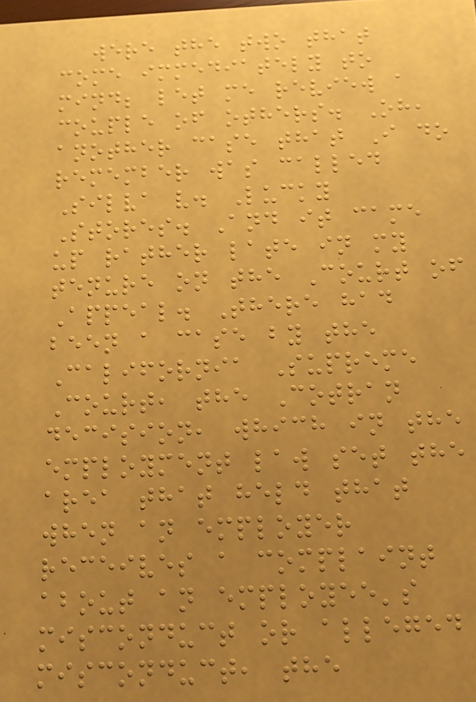were the two that
come immediately to
mind; let me review a
couple of others. Oh,
another case that I do
remember was called
Silva v. Lucky
Stores. And it came
up rather late in my
tenure on the Court of
Appeal. There had
been a case by the
California Supreme
Court, the Cotran
decision, which in the
employment law set the
area that held that
when an employer
receives a complaint
about an employee's
misconduct or alleged
misconduct, the
